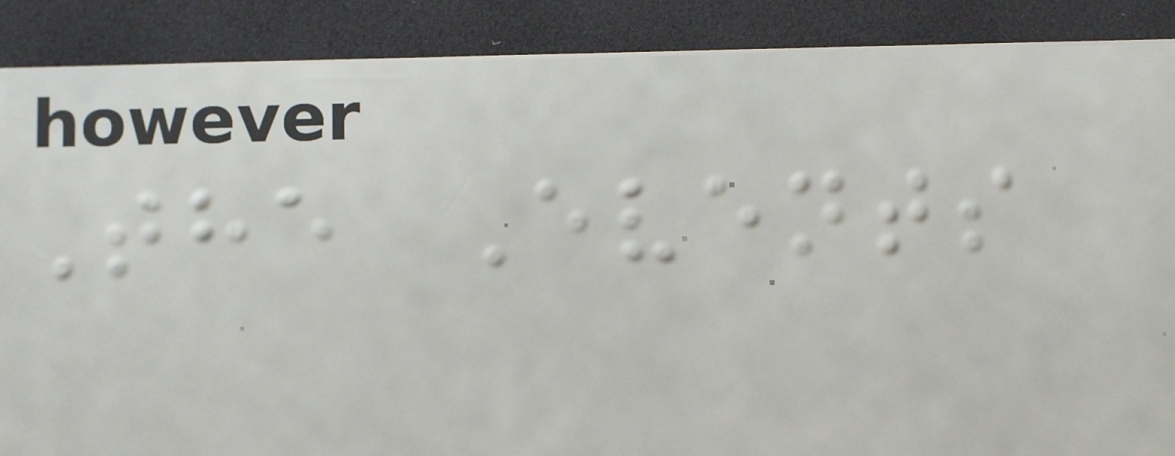The Events
